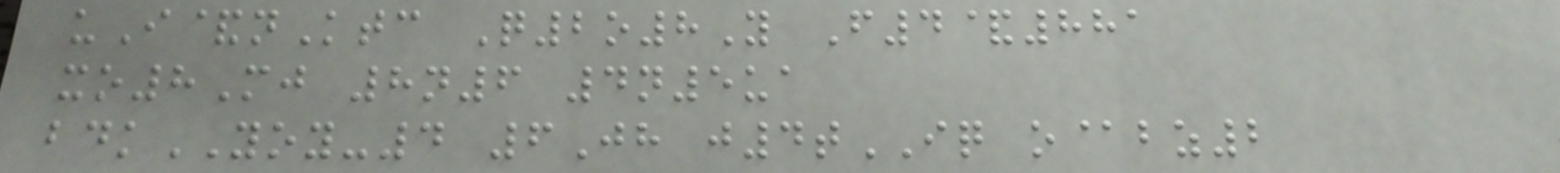uI&nKtc Q2o8Y F4&881
xo8Mj 8n6 4n5ua
bdkYOY-4 6Jh j4tIQ o@bz2
